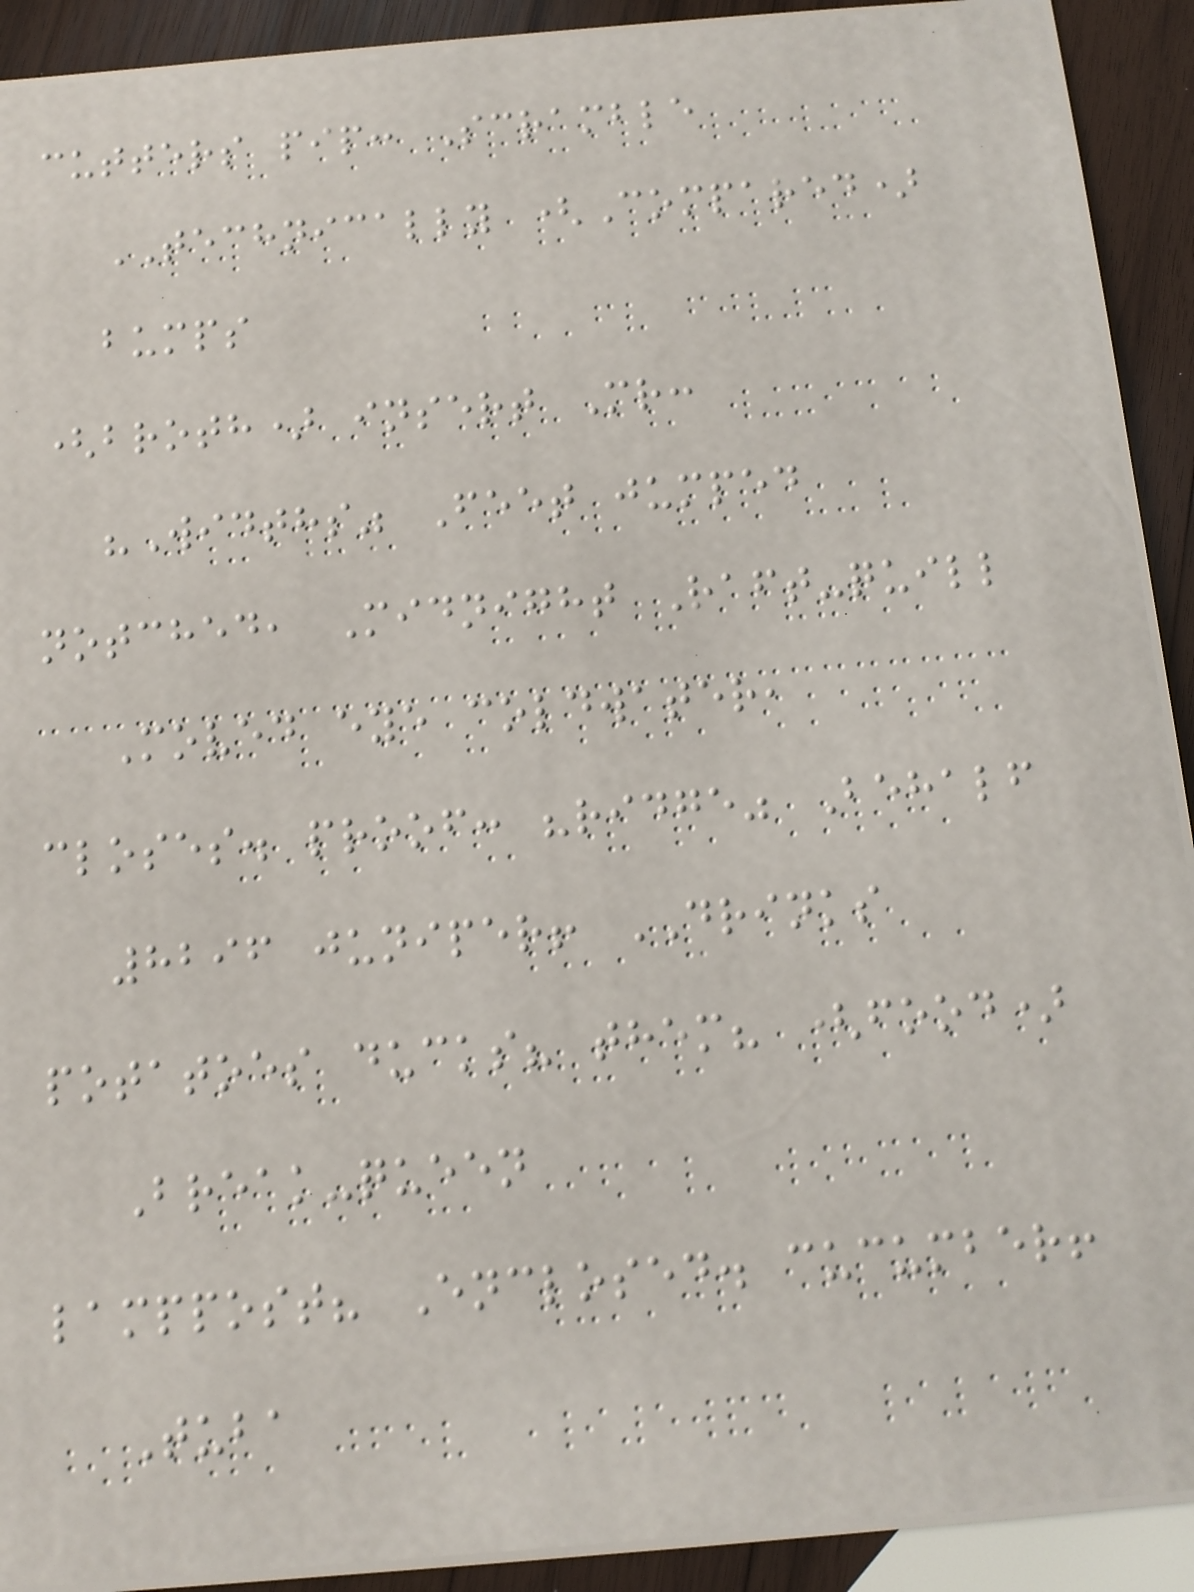cutters pip: Scramble
TECHNICALLY (Compared)
bumps
(broth) insert Mr:
"Widths" Feet jumped
notched, Midnight Raft-quill
Moved eye coldwater,
closes. proof: "ridge" Behalf
8296 juniper! DRINKS
potatoes ducks? them? (food)
Break-queen
lamppost? Enclosed. cucumber!
Tuba
